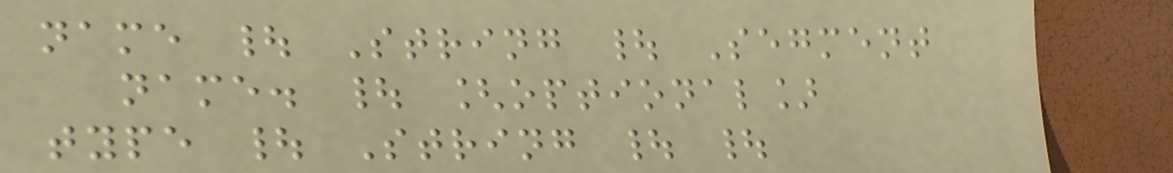name | String | Segment
name. | [optional]
type | String | |
